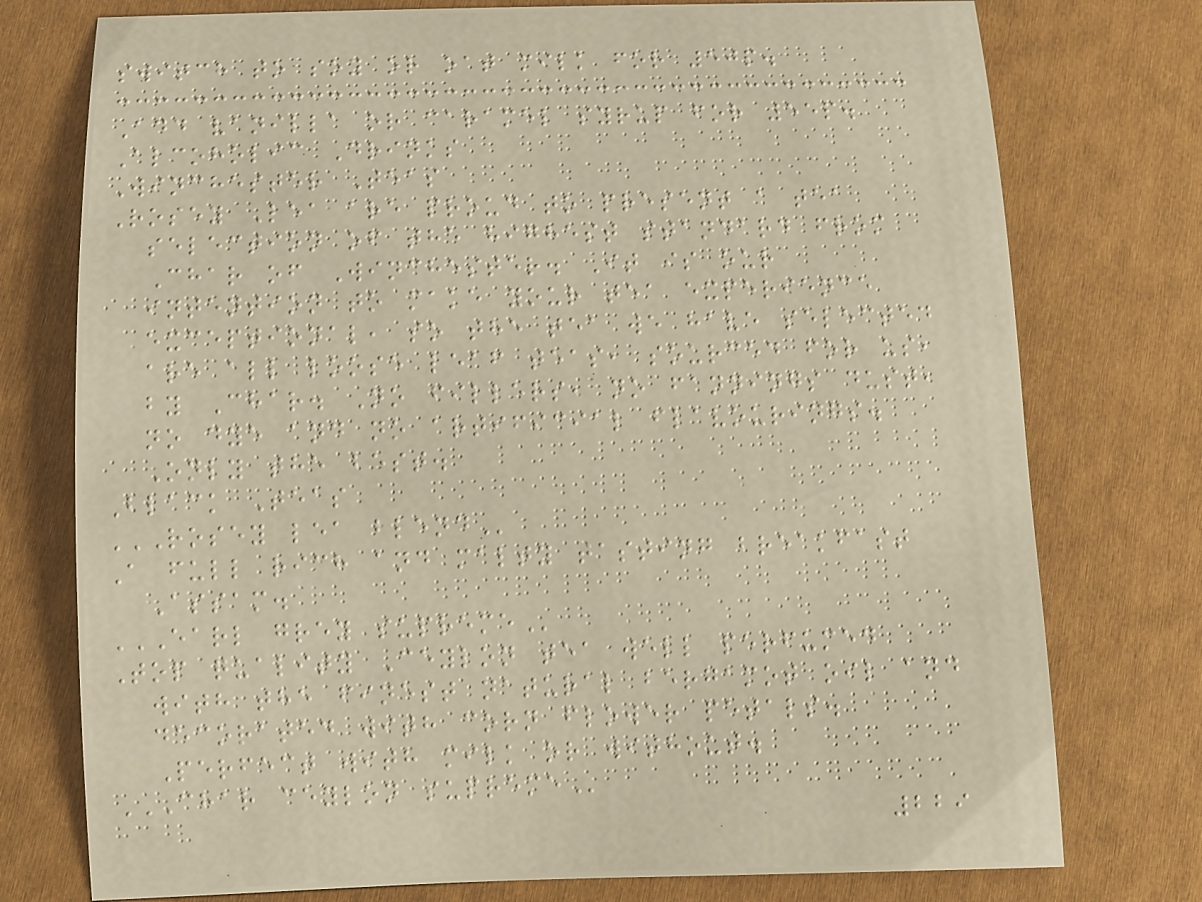switch to soy or oat milk for 50p.
Add vanilla or caramel syrup for 55p.
Alcoholic Drinks
Winchester Teas
Rosey Lea are proud to present a tea
selection of the highest standard from
Char of Winchester. It is our
intention to make your tea experience
exceptional, so the tea we have selected
are all loose leaf teas, sourced for us,
by Char. No fillers, no fannings dust,
no dye and no artificial flavourings.
Only the best.
Black Teas
ROSEY LEA BLEND
A full rich and malty tasting breakfast
Assam.
EARL GREY SUPREME
Top quality Ceylon tea well perfumed
with the finest natural bergamot oil and
decorated with corn flower petals.
Perfect with milk or without.
CHAR CEYLON SUPREME
229
